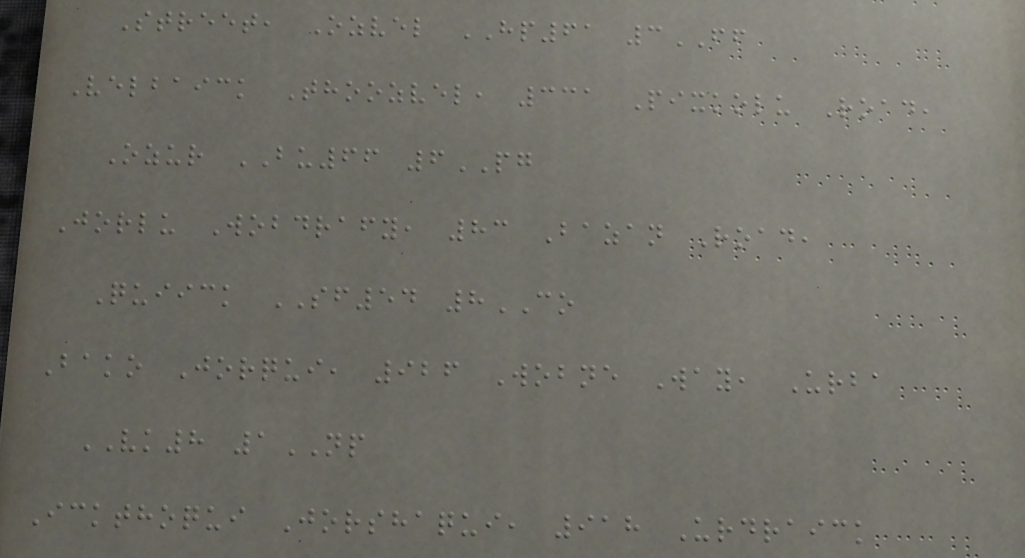Street, Ozvel HP61 3FF
Velbaick Thoozvel, 331 Pixkolu Road,
Ozur BU66 6PG
Jorlu Wobdrafy, 83 Bazan Road,
Quiick SF54 8CO
Bako Jorqui, 926 Wobne Way, Urba
VK8 1NP
Ickthoqui Jorshaqui, 918 Urdraick
